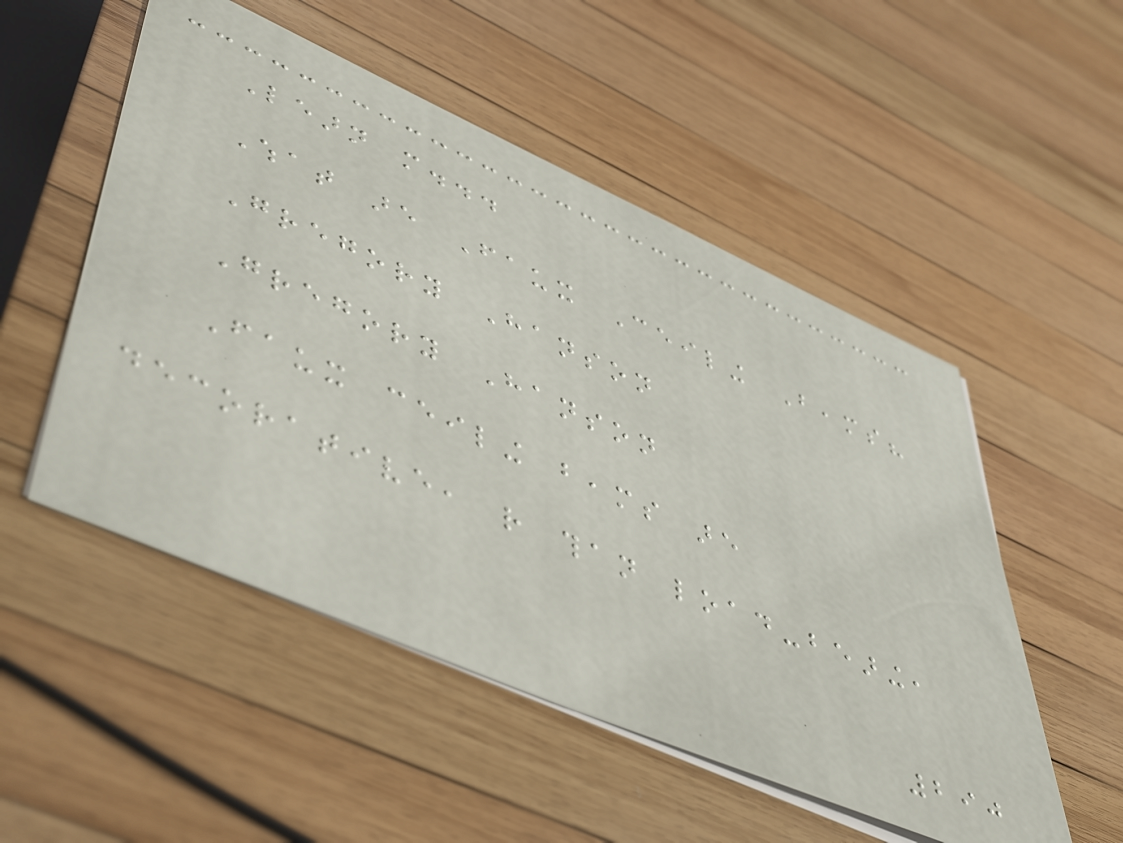Learn more...
What are Faux Ceiling Beams?
Gregory Hanson
Gregory Hanson
Faux ceiling beams are
decorative, rather than load-bearing,
290
